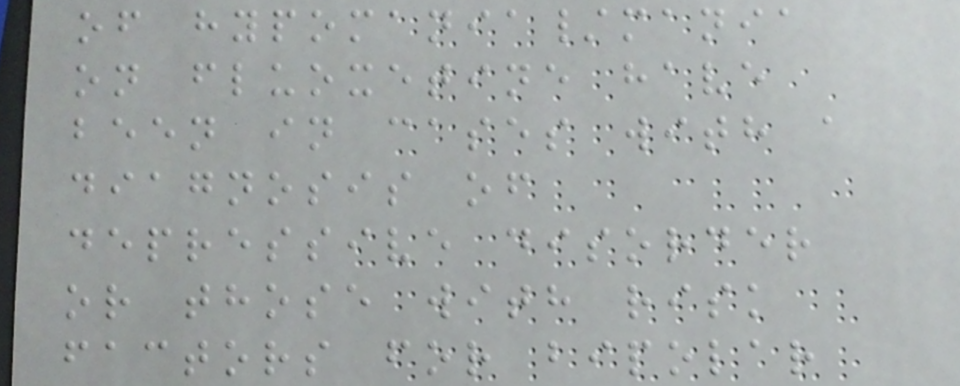of hypomania/mania
on fluoxetine have
been in cases with a
diagnosis of
depressive disorder
or those with risk
factors for bipolar
